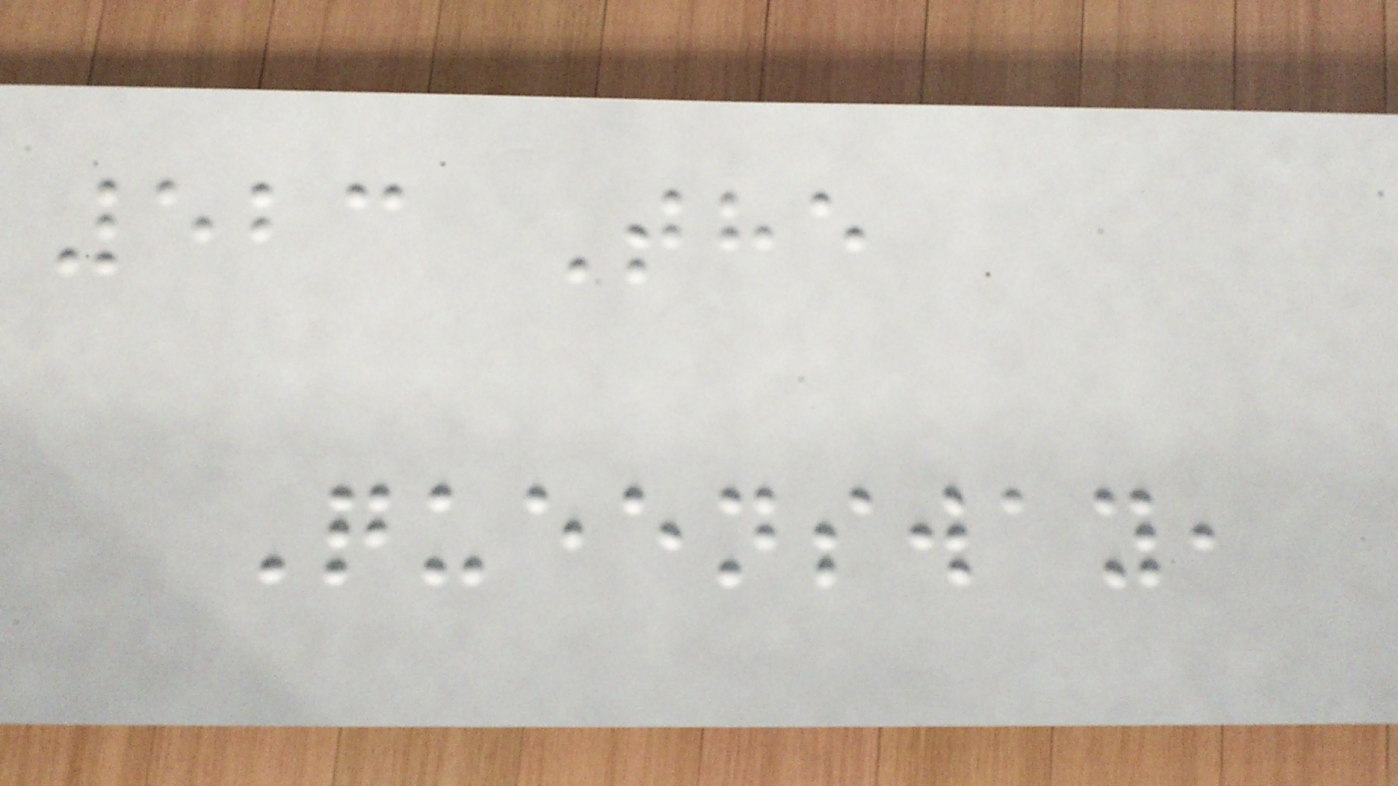523 The
Queensway,
